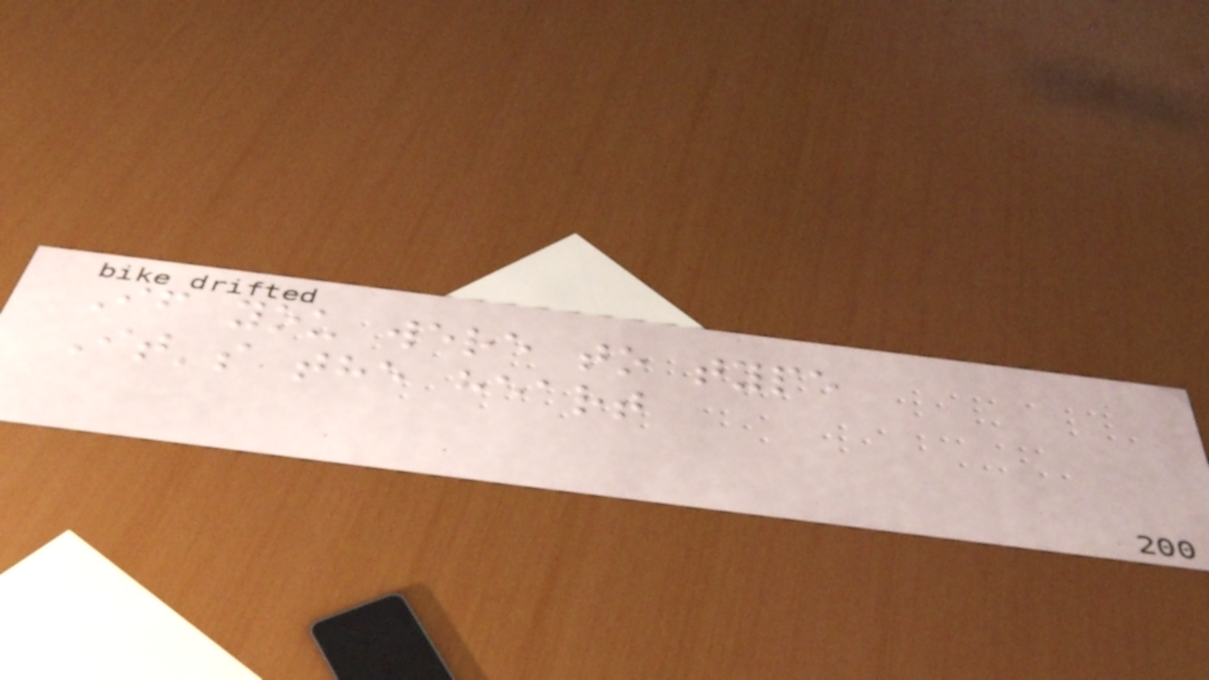If you were to type
It's the heart
